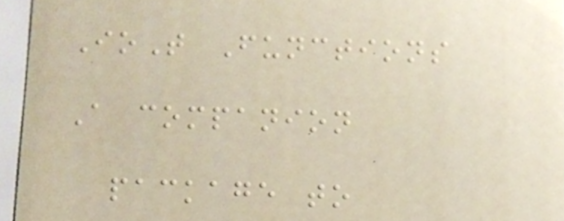IoT Functions
A companion
package to
